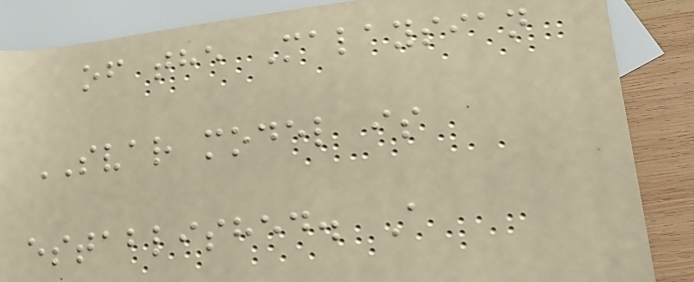of the Malaysian
SVAR model is
established. A
